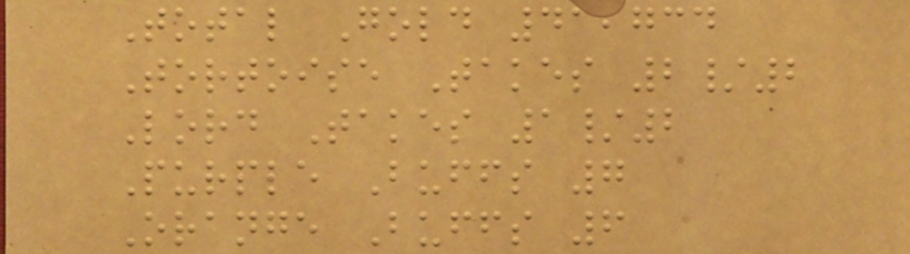Total Gold 41,734
Tortoise Takes 2/2
Lord Takes 1/2
Purple Buffs 7
Orange Buffs 6
